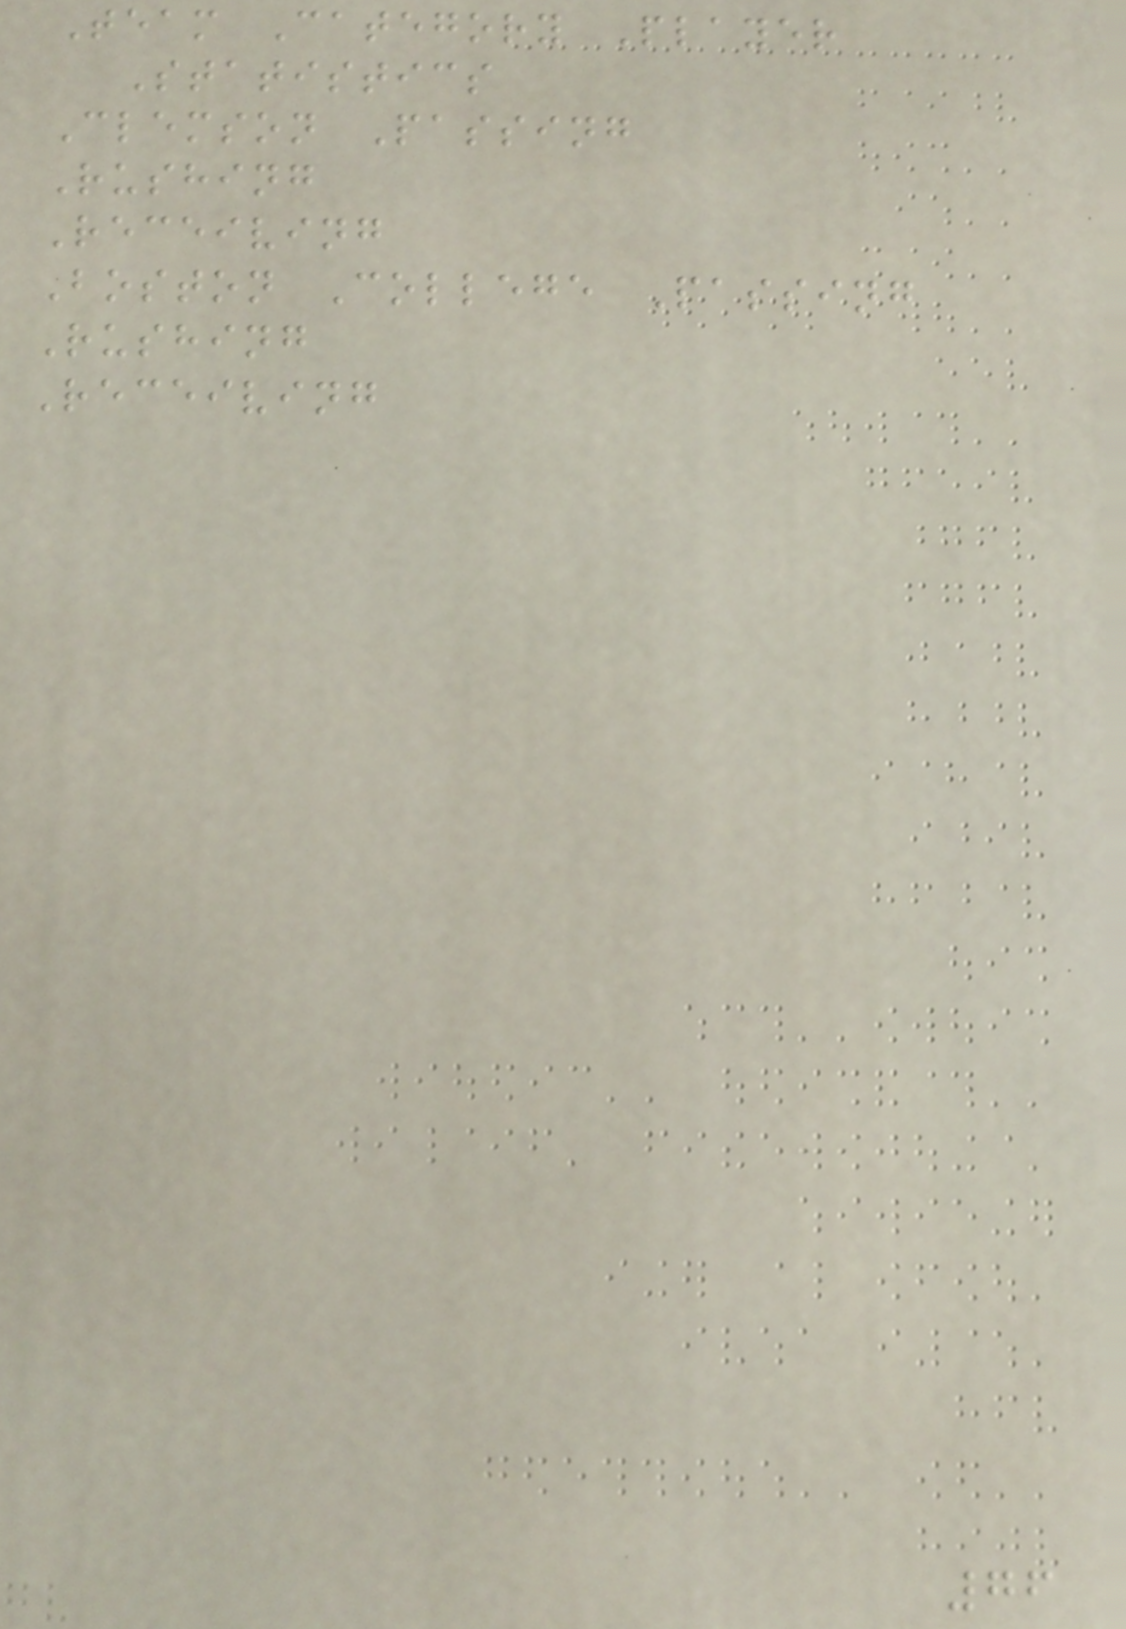Team Category Player
Statistics
Clemson Passing
Rushing
Receiving
Boston College Passing
Rushing
Receiving
76
